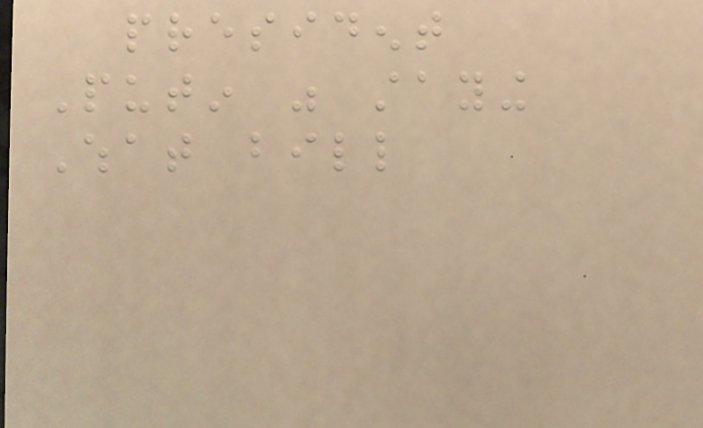president
Putin was staying
What bill
